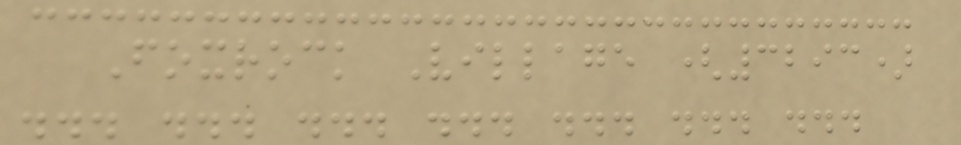Foxrock Village (3293)
... ... ... ... ... ... ...
